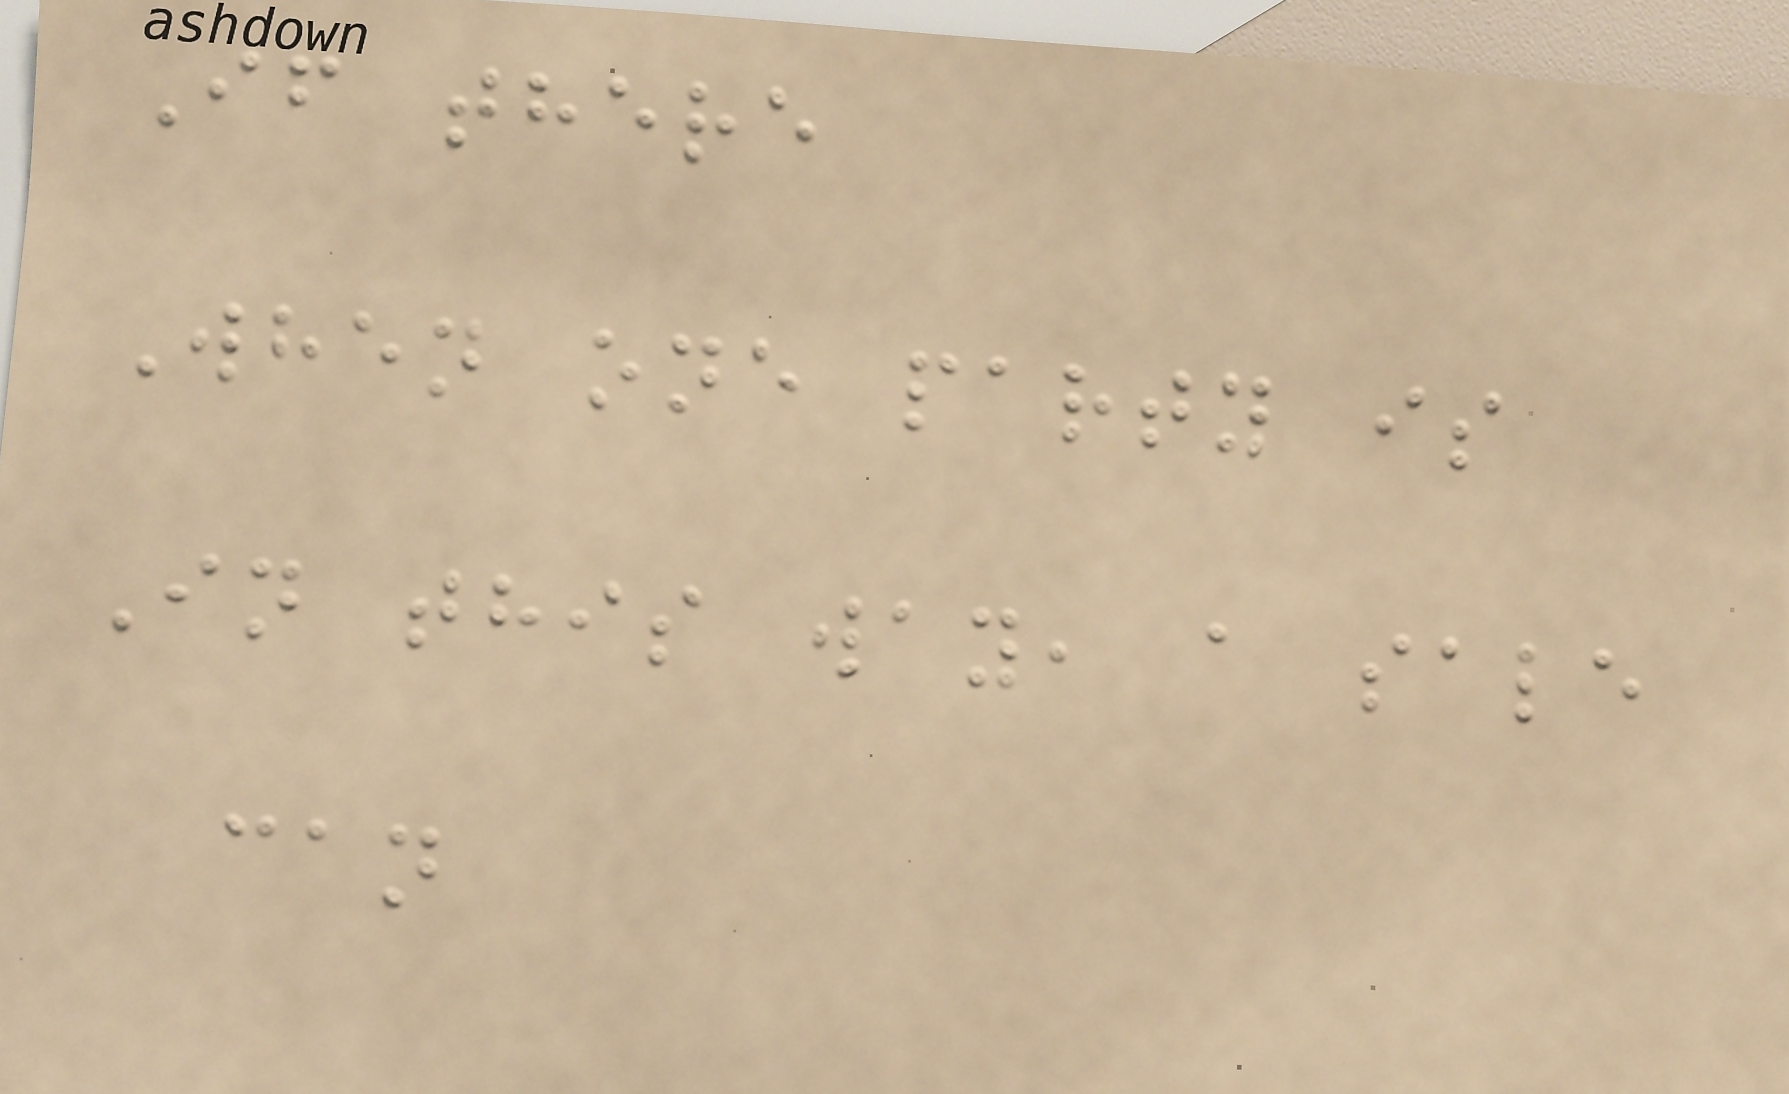If there
When one party is
In this way, a sale
can
